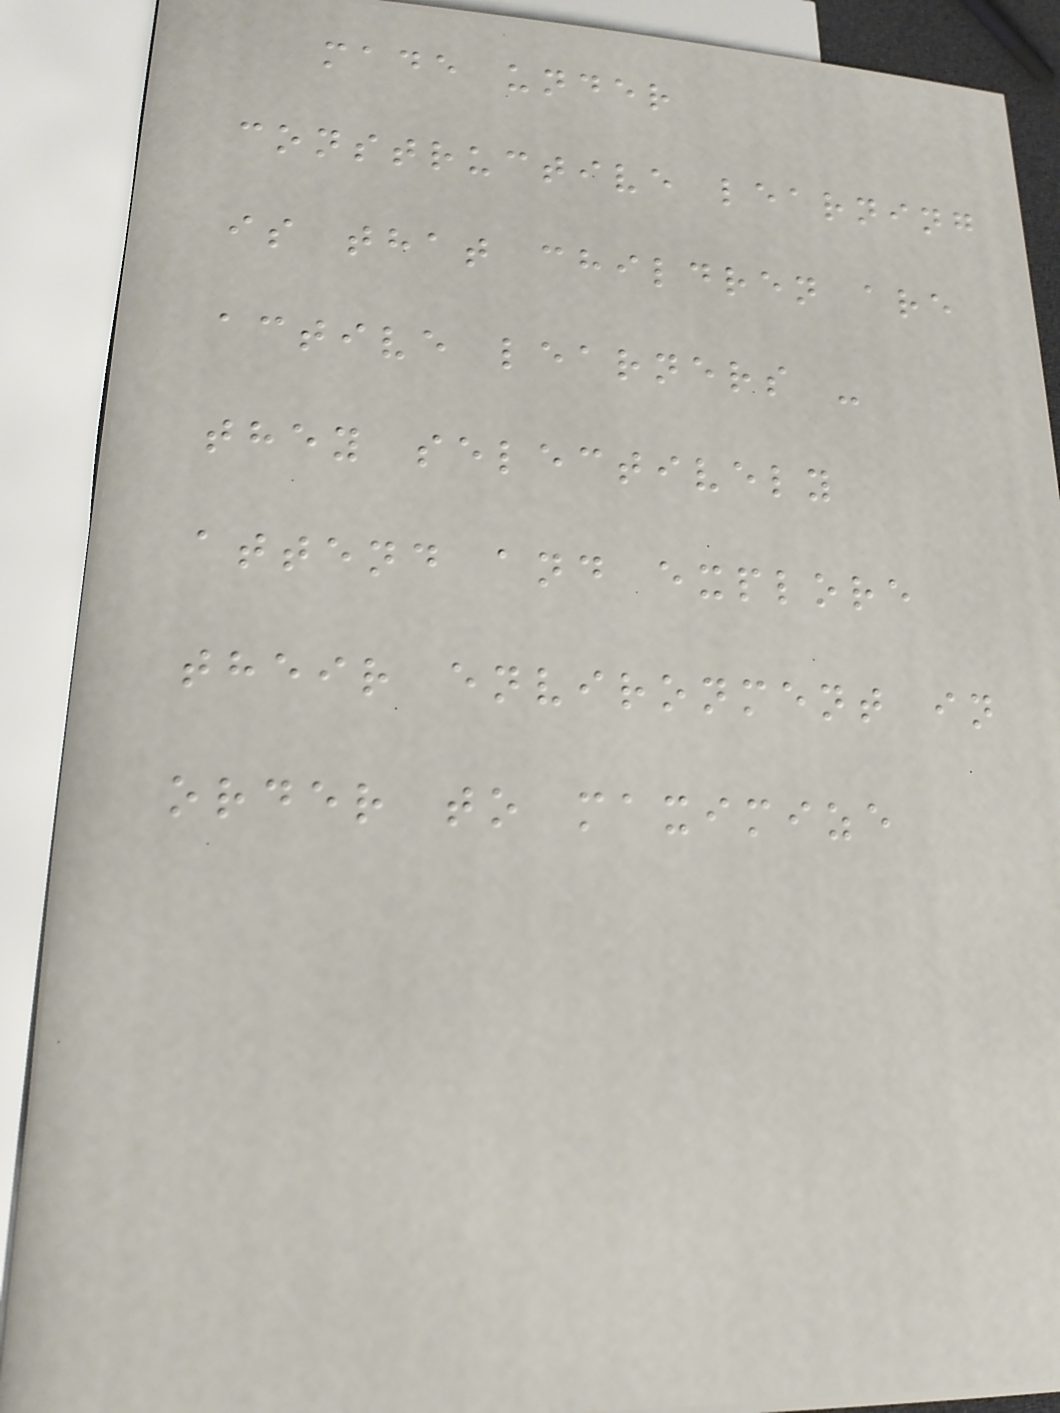made under
constructive learning
is that children are
active learners -
they selectively
attend and explore
their environment in
order to maximize
